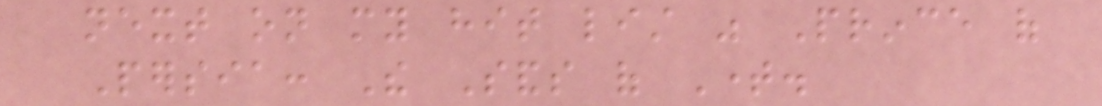next on my hit list was Prince of
Persia: The Sands of Time.
